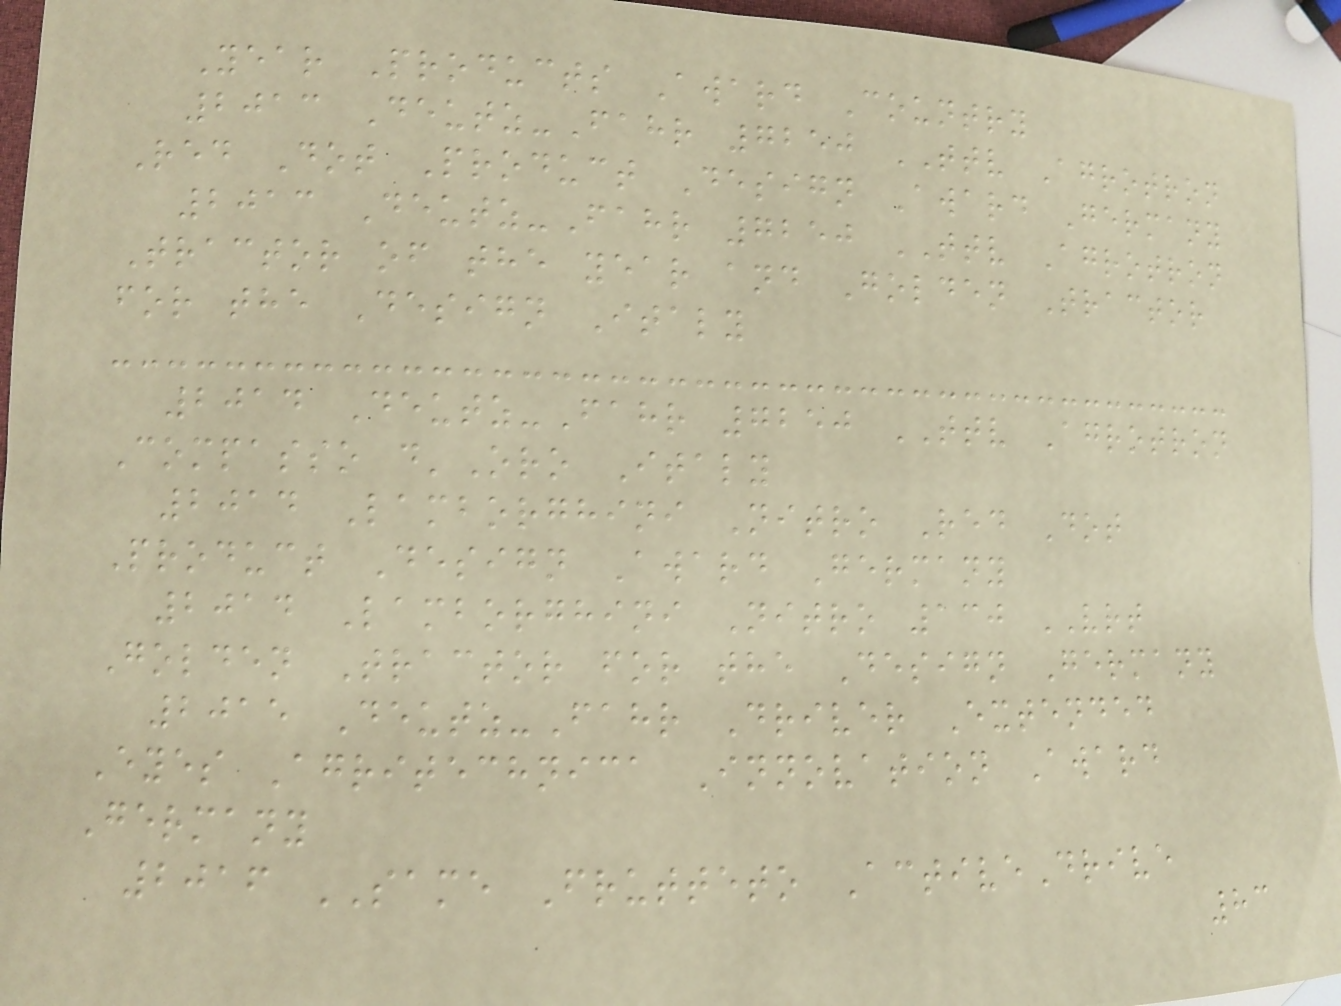Year Products Award Country
2013 Deutz-Fahr 7250 TTV Agrotron
Red Dot Product Design Award Germany
2013 Deutz-Fahr 7250 TTV Agrotron
Tractor of the year and Golden Tractor
for the Design Italy
2014 Deutz-Fahr 7250 TTV Agrotron
Compasso d'Oro Italy
2014 Lamborghini Nitro Red Dot
Product Design Award Germany
2014 Lamborghini Nitro 130 VRT
Golden Tractor for the Design Germany
2015 Deutz-Fahr Driver Extended
Eyes Agritechnica Innovation Award
Germany
2016 SAME Frutteto ActiveDrive
83
